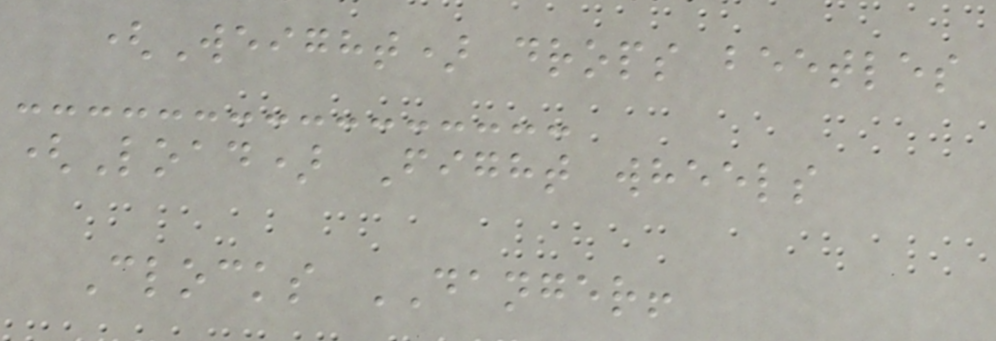(Weight) drops beetles
(Load) Fight wheels
Clocks DANGER!
